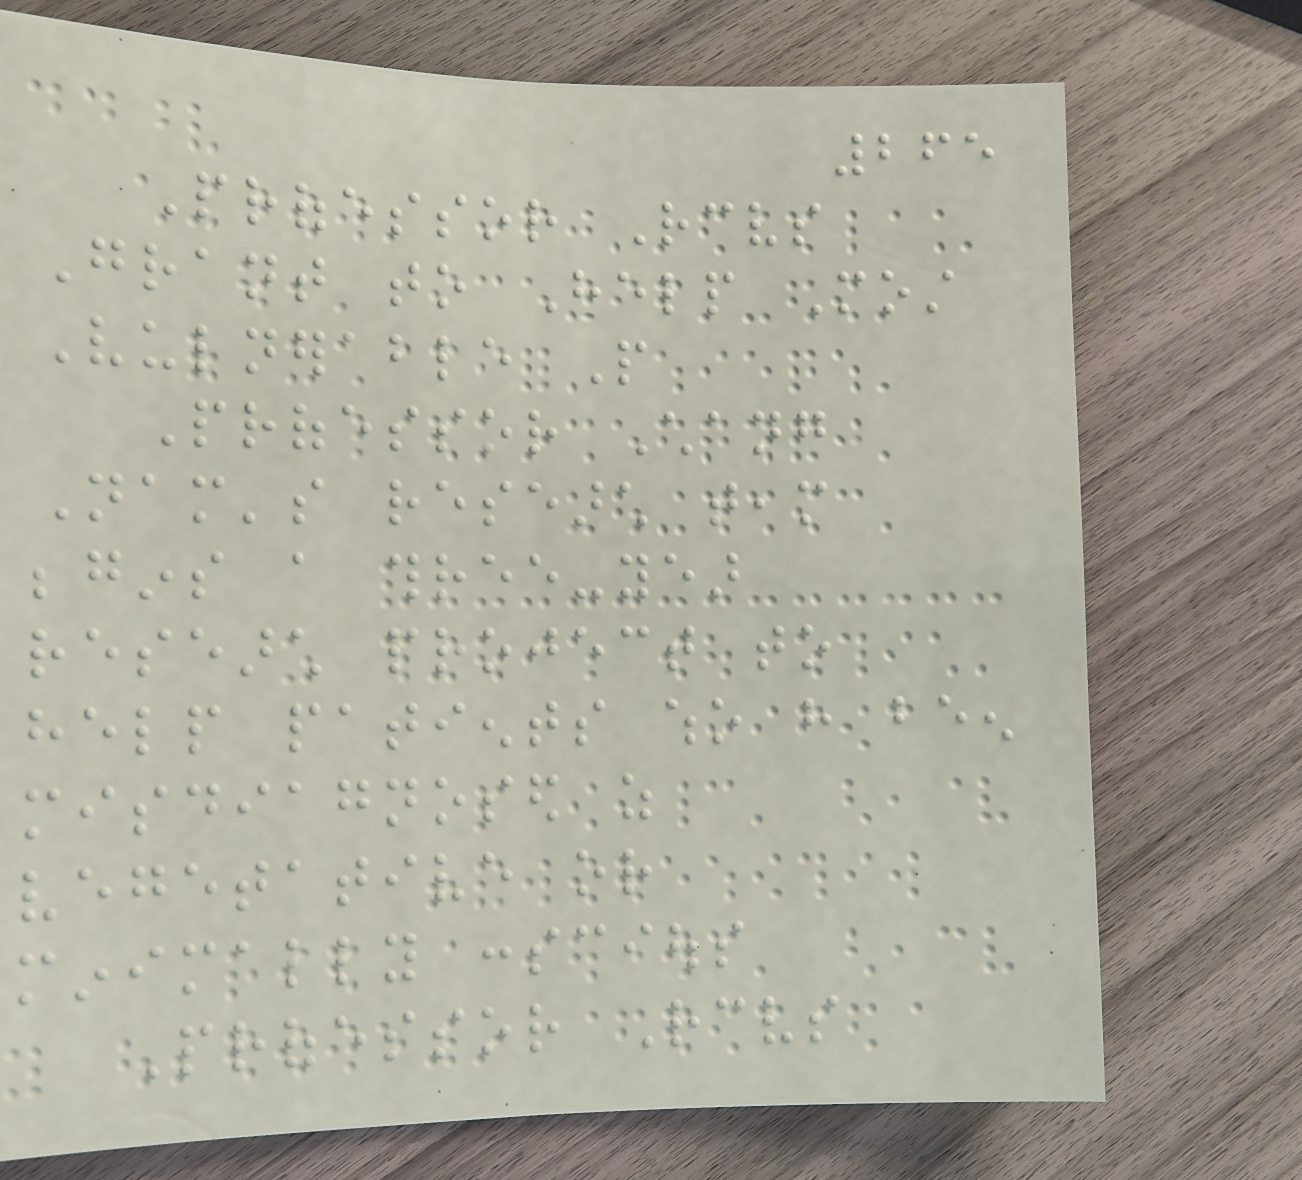265
Professor Receives
Grant to Help Most
Vulnerable People
Professor Chang
Nam's research team
begins a three-year
research project to
help patients who have been
misdiagnosed as
vegetative or
minimally conscious
Professor Receives
